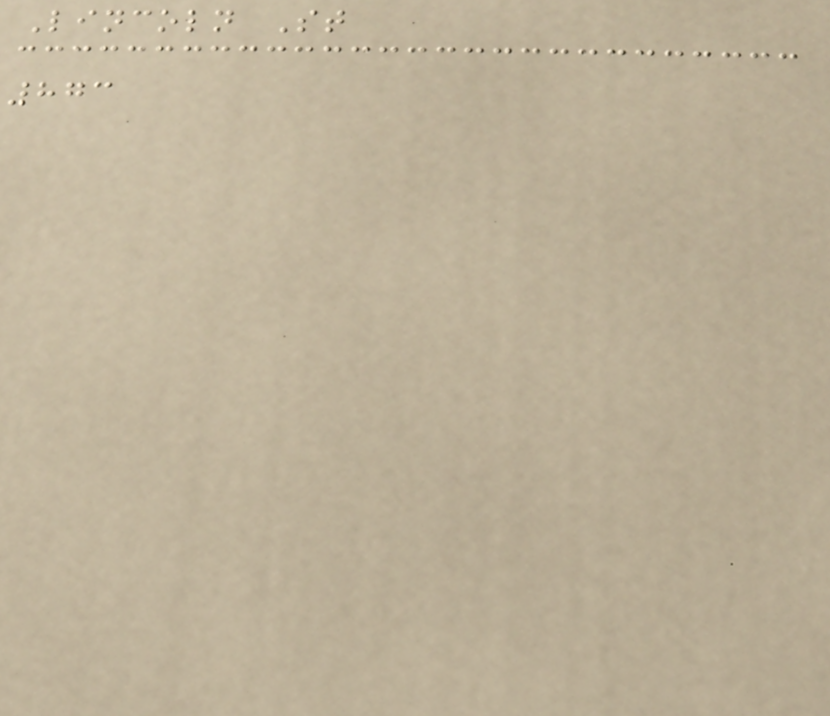Lincoln St
873
